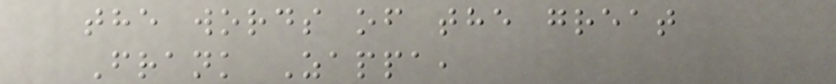the words of the great
Frank Zappa,
